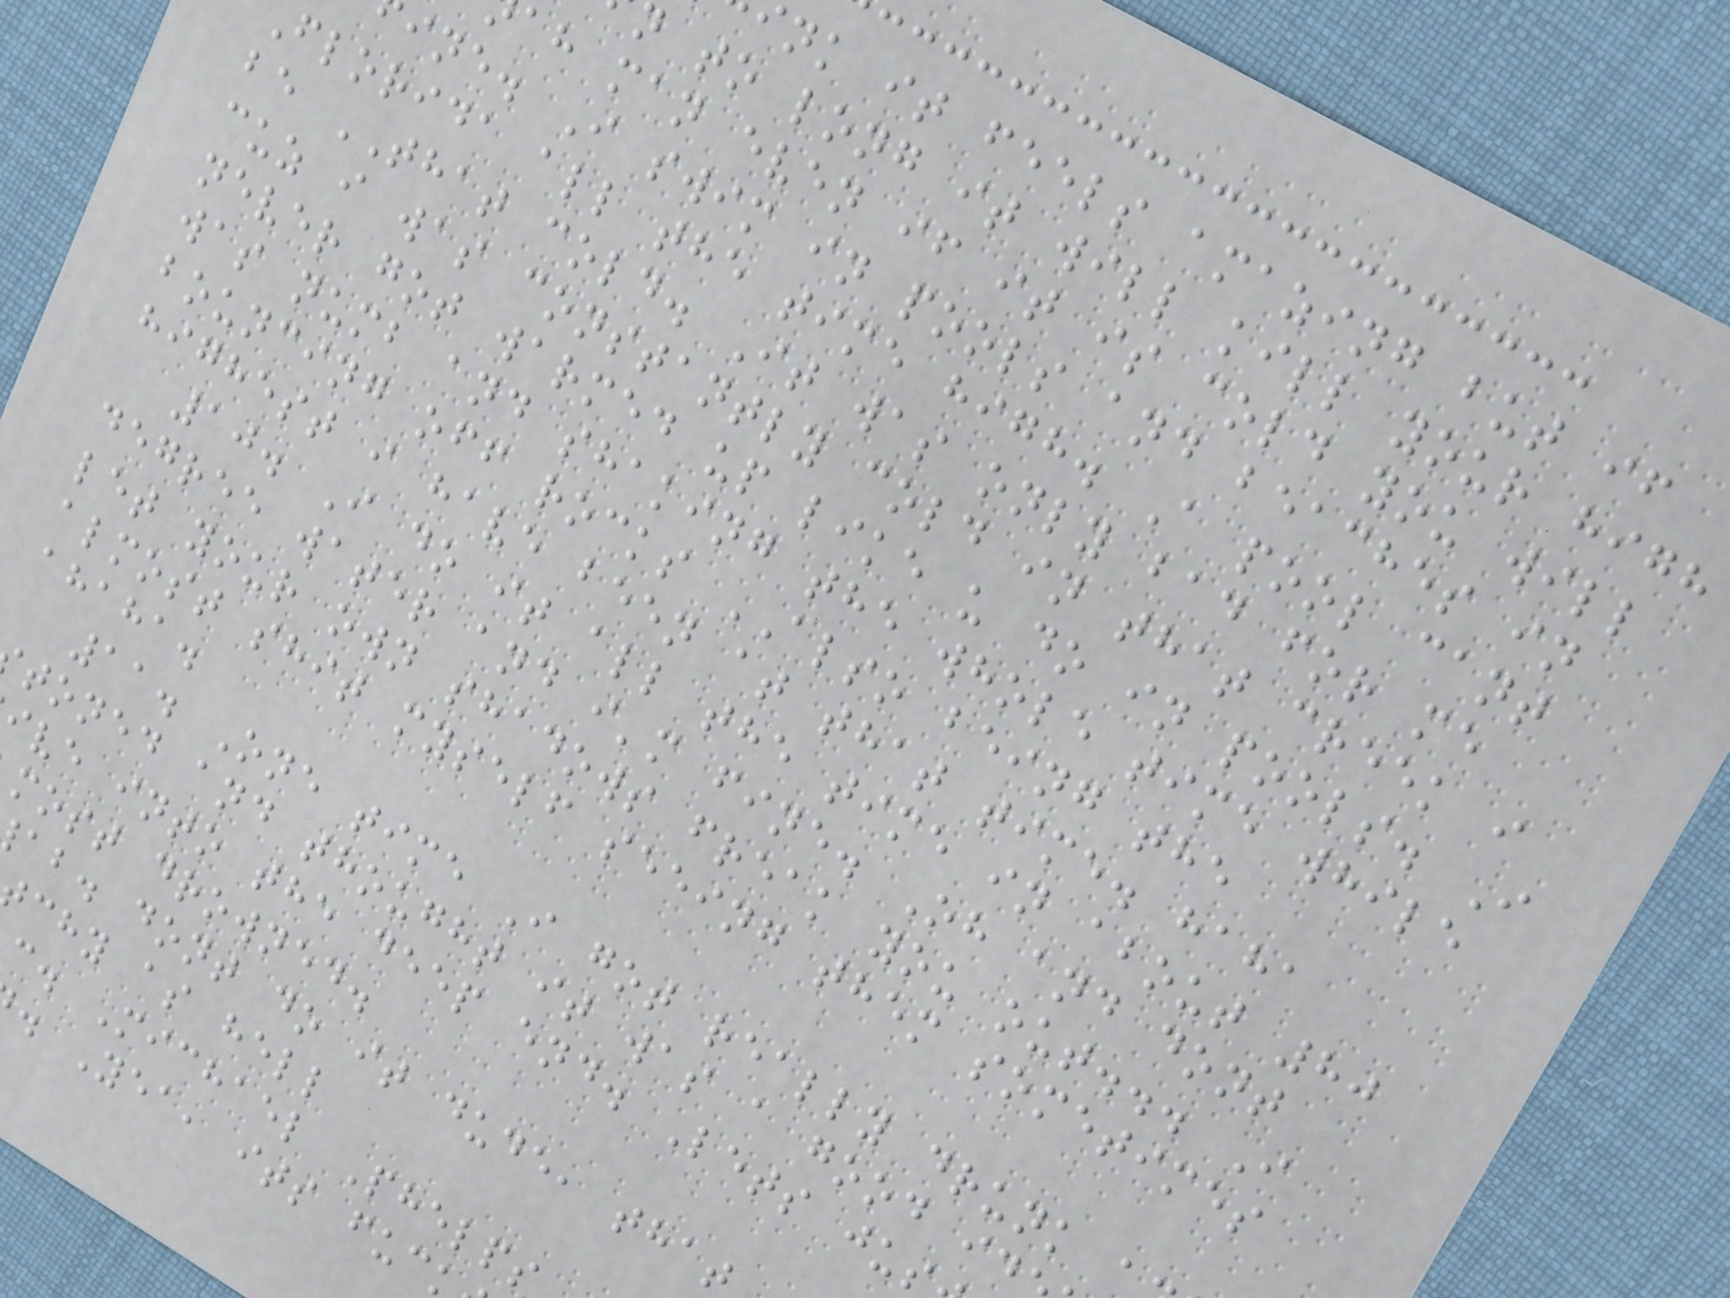nk it feels amazing but if
n to long it will kill your high
ah man even if it is cold you will
ine. I swim in pools and beaches in
florida all the time high. A pool cant
be THAT cold. It was only bad for me
cuz i was constantly cold in that creek i
never got warmed up like u do in pools. I
was numb and shaking the whole time while
bouncing off rocks ALSO being the
highest i have been at that time. haha
10. I do it all the time in about 80
degree water and i'm fine. Oh and dont
let your own shadows freak you out... I
almost shit myself seeing them sometimes
ahaha.
11. One time I got really drunk
toned and thought it was a good id
ive into the deep end. Lets jus
most drowned.
ab. dont do it dude, that
chy as hell
c. Michael Phelps
. Yea, its fuc
